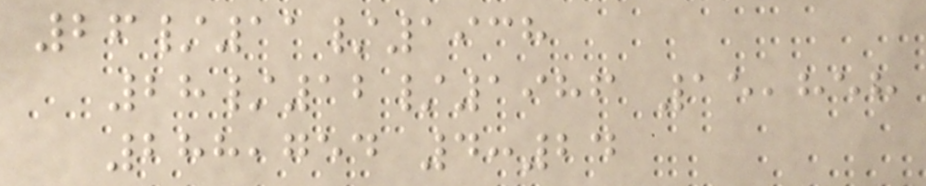26/11/1938
28/12/1986 15,858
288,754 4:24
